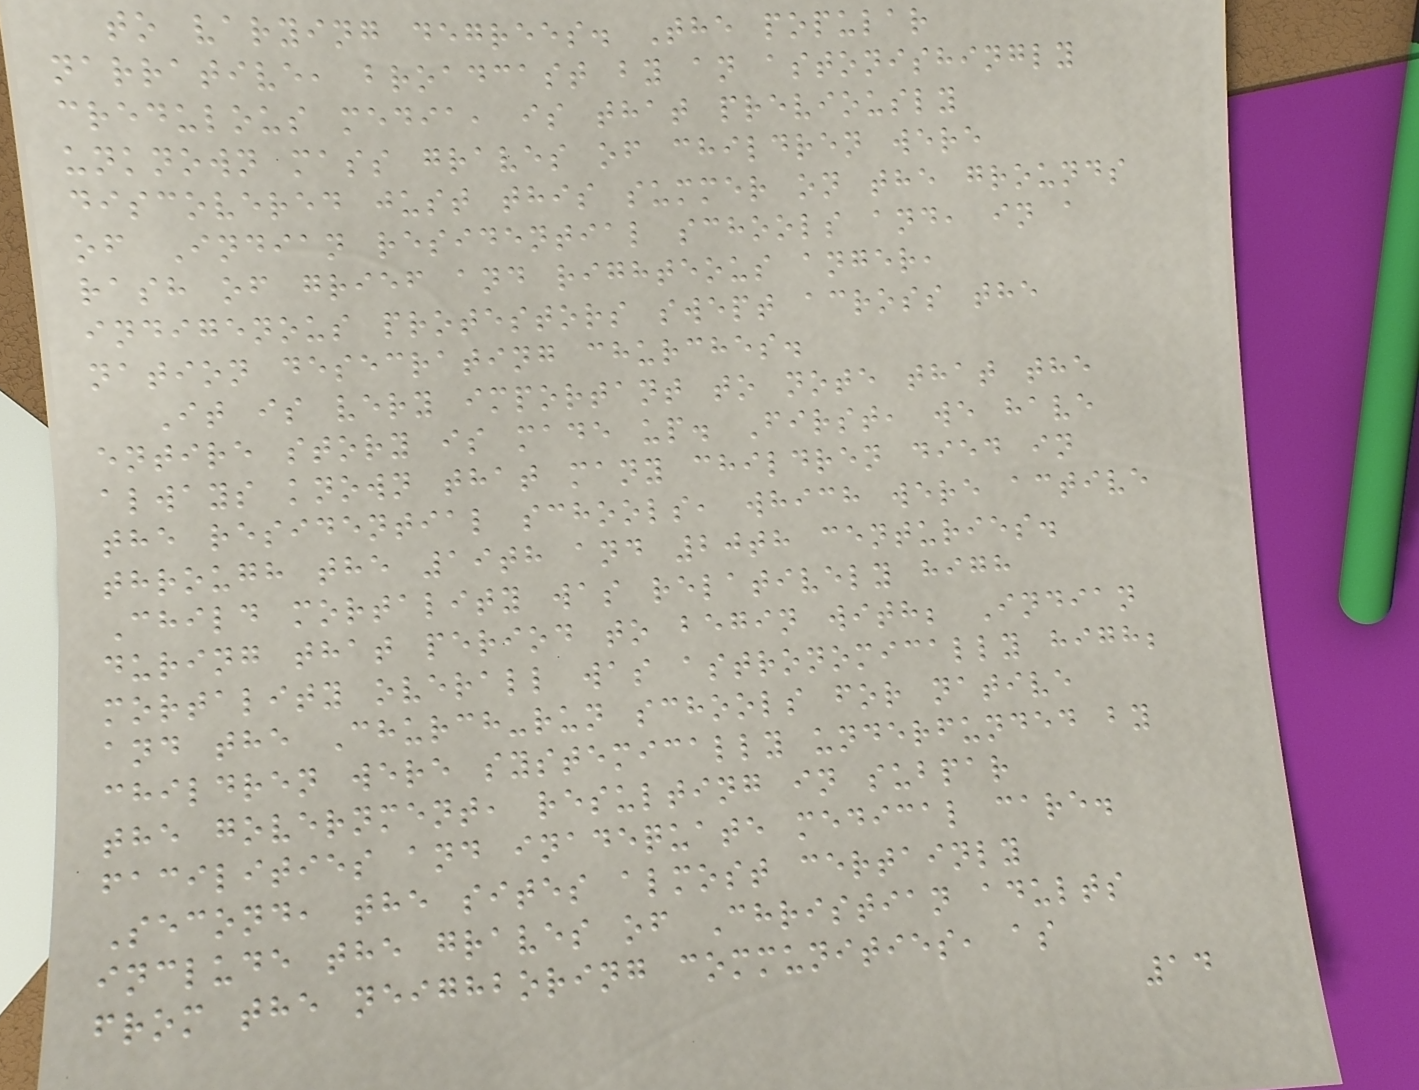to varying degrees. The popular
narrative, broadcast by an astonishingly
credulous media, is that previously
unknown mass graves of children were
discovered just this summer on the grounds
of Indian residential schools and, in a
rash of grief and righteous anger,
indigenous protestors swept across the
nation desecrating churches.
It is very important to note that the
entire story is made up. First, we have
always known that many children died in
the residential schools, which were active
through the 19th and 20th centuries.
Child mortality was relatively high
during that period to begin with; Indian
mortality overall was astronomically high;
and the Church-run schools for native
children were systemically underfunded by
the government, resulting in subpar
facilities and inadequate medical care.
Second, the sites almost certainly
include the graves of Christian adults
from the neighboring communities, as
14
